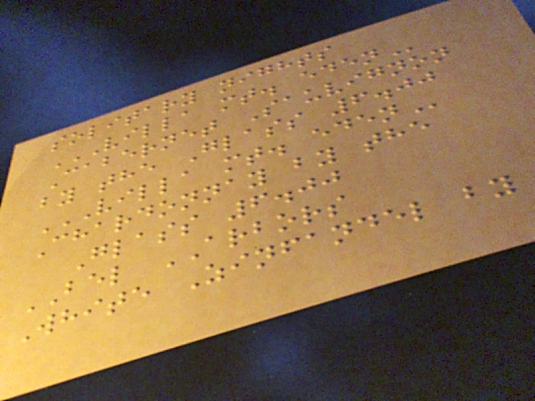solitary nights
VILLA MT. EDEN
Cabernet Sauvignon
by the Glass 6.00
VILLA MT. EDEN
Chardonnay by the
Glass 6.00
BEL ARBORS
White Zinfandel by
